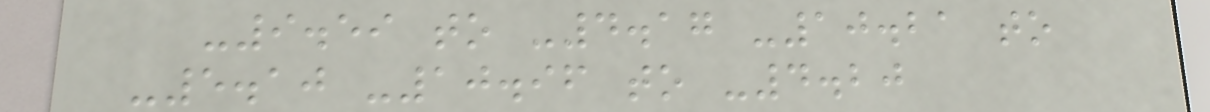-9.59 to -4.17 -10.21 to
-5.10 -10.96 to -4.20
